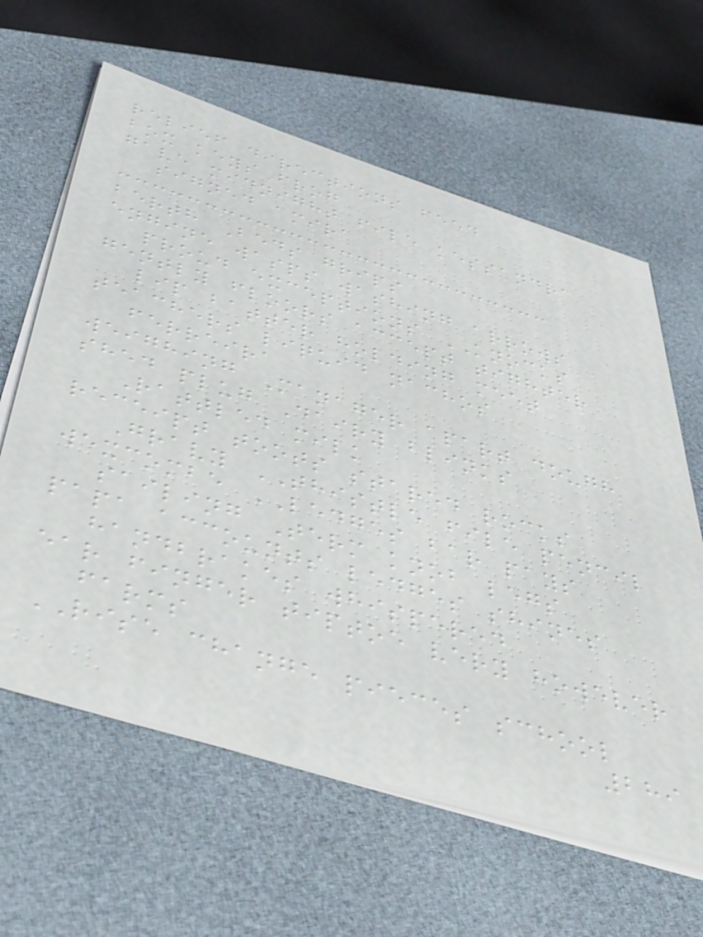relief directions feed
box keys frog
gave midnight file kessandra
signed amira
berth Beds grips
engine wasps washing arrows
proud exceptions KNOCKS
gently floors accept tighter
lip batter holding meet
teachers liquid nachos
ferreira
weighing Manager apart dough
shed plug Dairy blinks
Rattled milk
receipt toots stared rocks
Gravy THISTLE file pencil
wexcombe LEDGES bar pays
sailing Term knob legs
papa accounts ledges shines
handbrakes whispered
ear finger tiptoe very however
farms
RISE change pieces school
289
